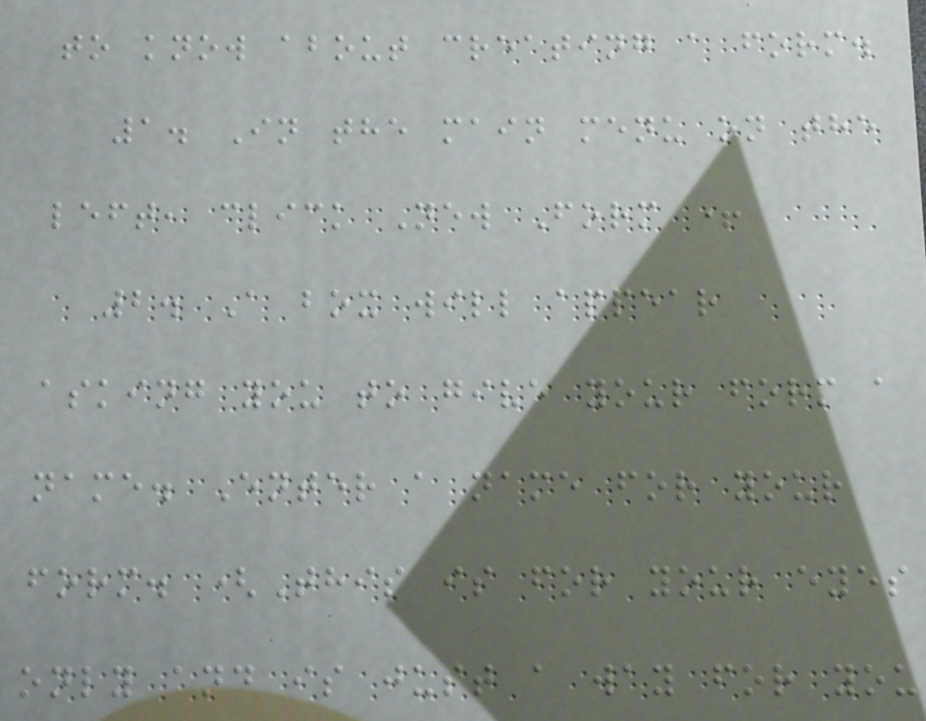to know about creating a form.
1. In the main menu on the
left, click New Form +
2. A box will appear
asking you to give your form a
name. Enter a name for your
form. (This is for your eyes
only and is just a way for you
